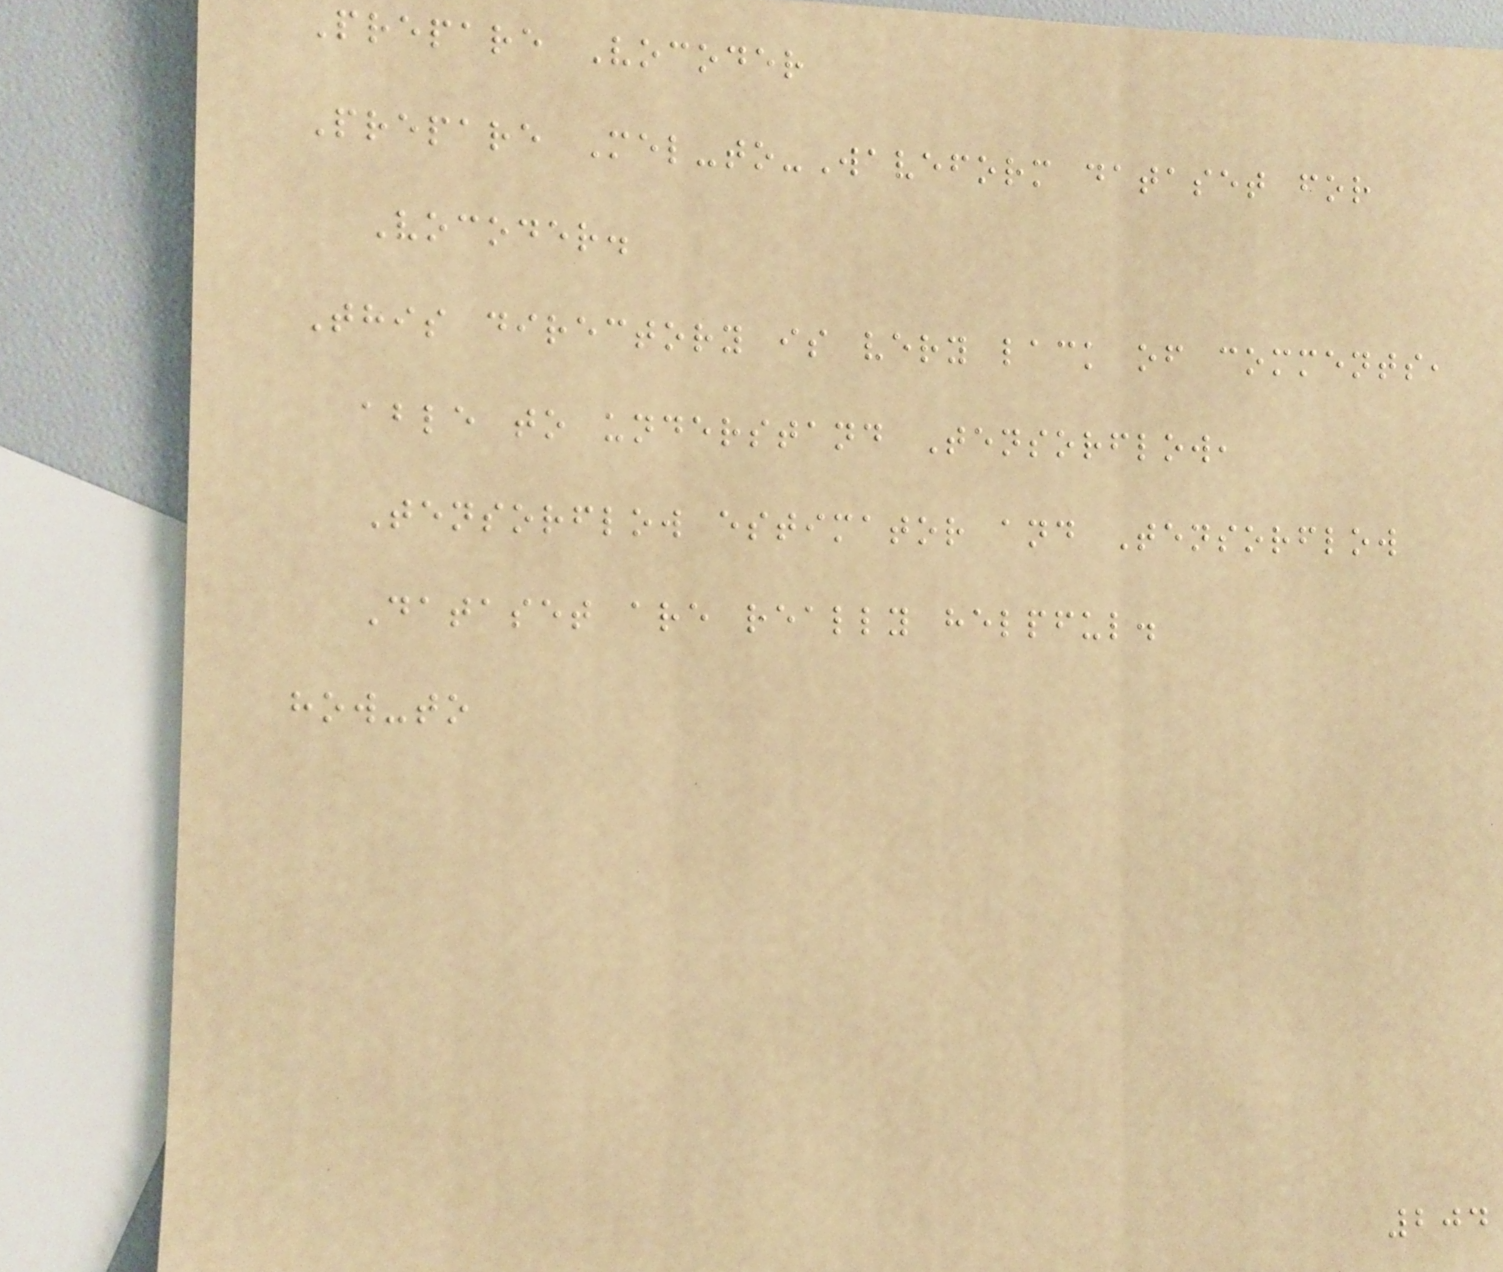Prepare Vocoder
Prepare Mel-to-Waveform dataset for
Vocoder.
This directory is very lack of comments,
able to understand Tensorflow,
Tensorflow estimator and Tensorflow
Dataset are really helpful.
how-to
204
